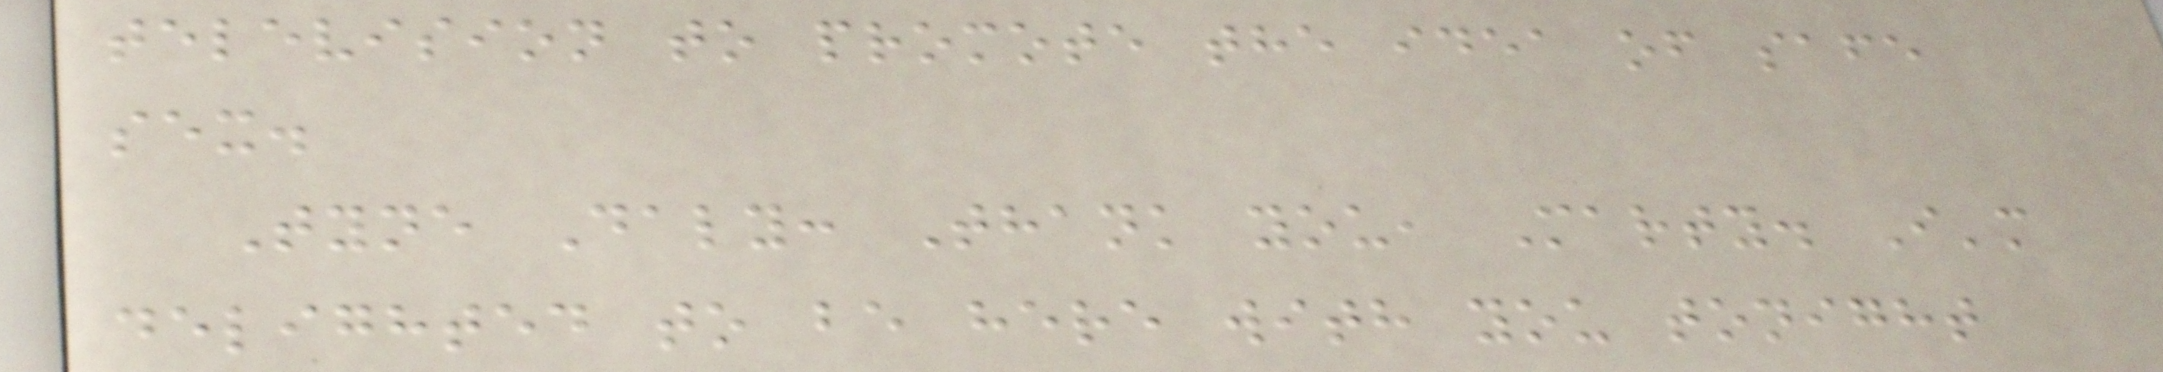television to promote the idea of safe
sex.
Tyne Daly: Thank you, Marty. I'm
delighted to be here with you tonight
